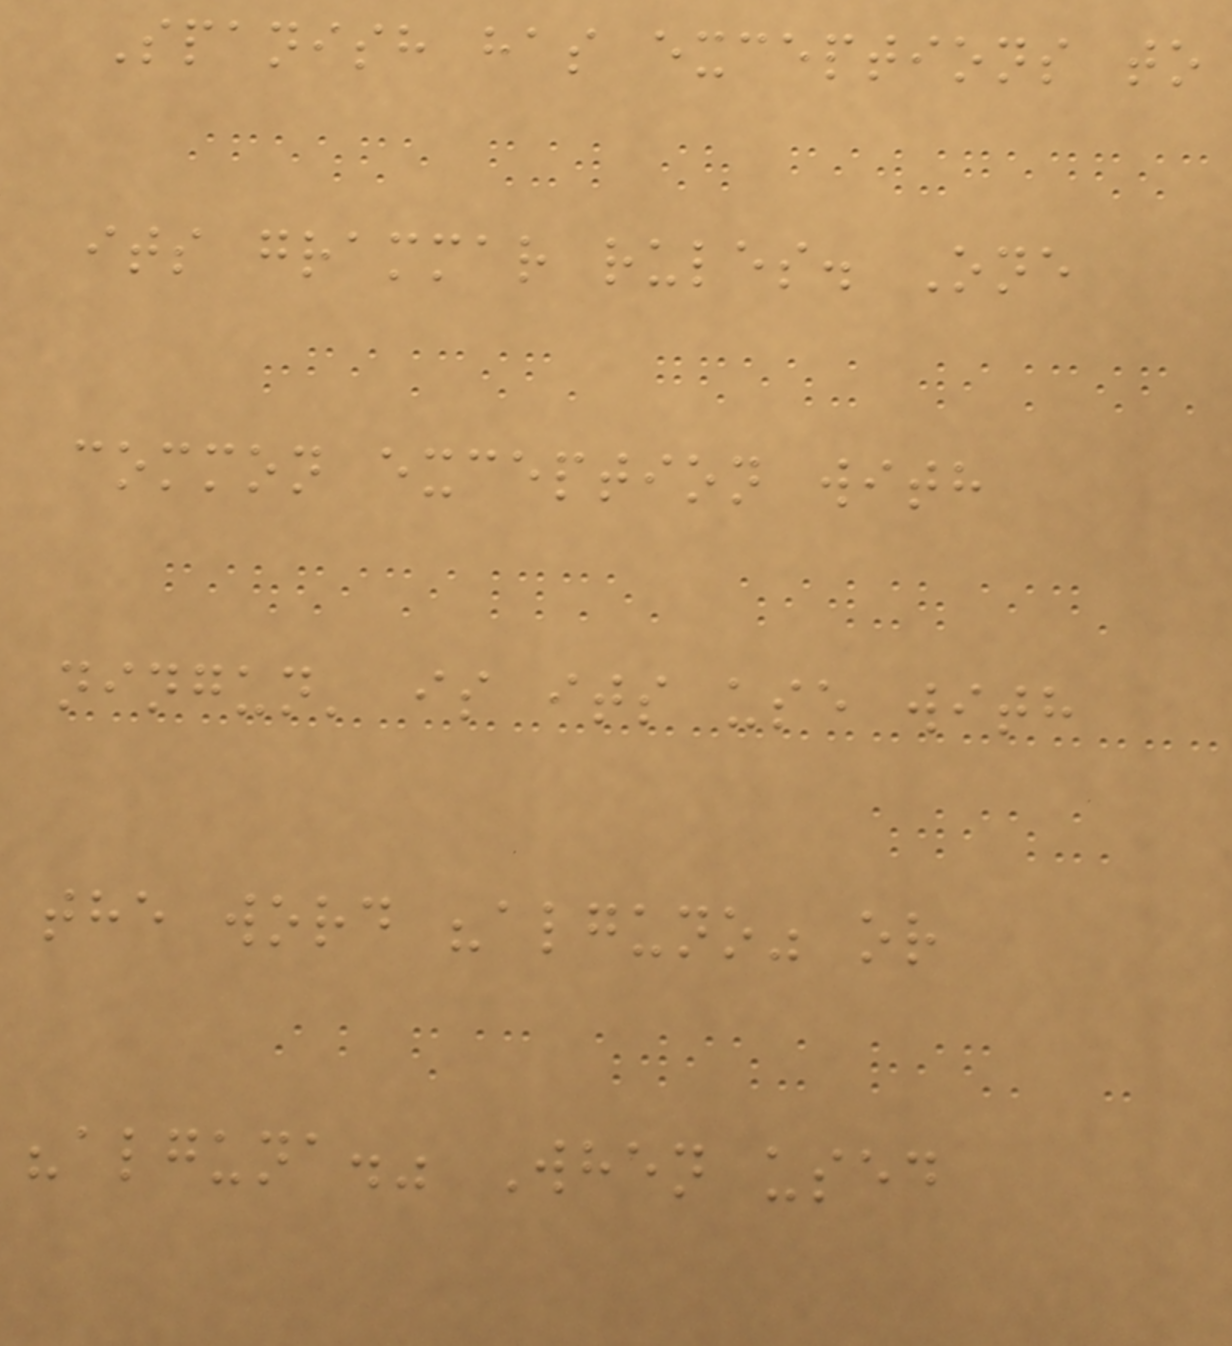Spanish has exceptions to
its grammar rules. One
common exception with
ningun' is its use with
the word "alguno" or
"alguna." When used
